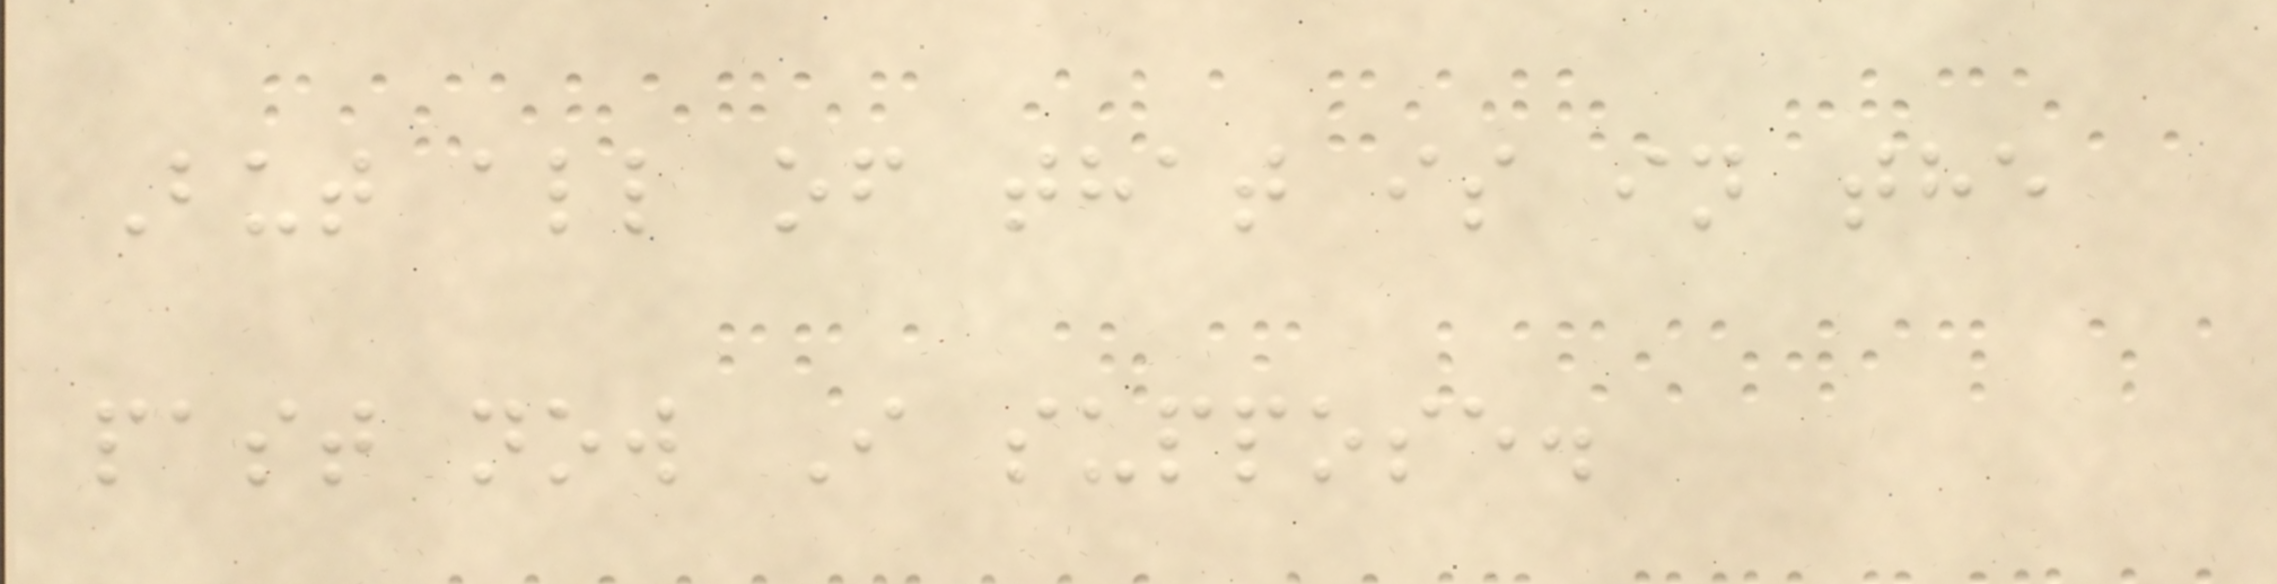But all of that is in the
past now I suppose.
